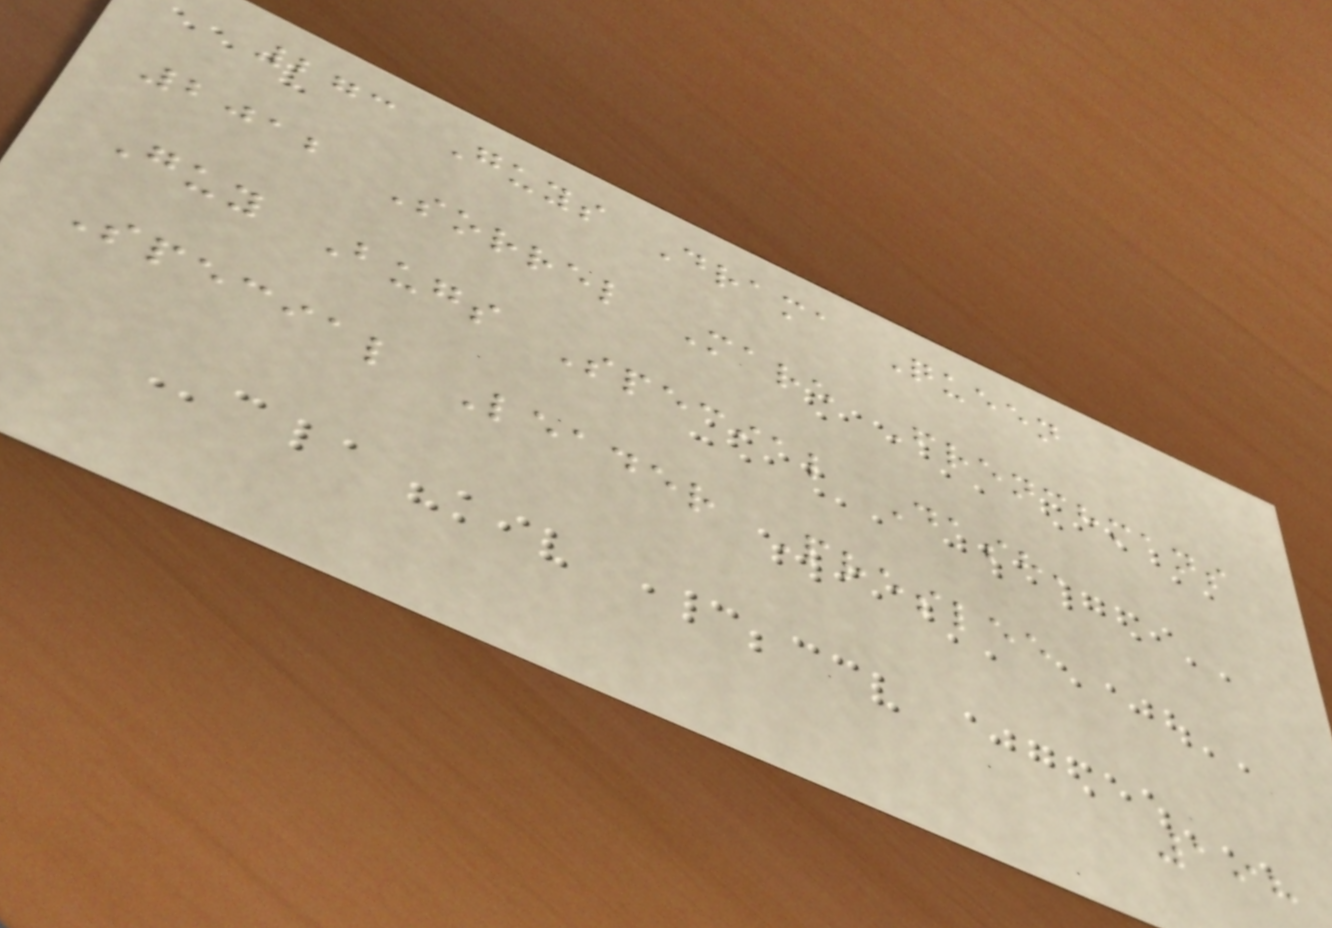273 Guys Drama Queen
2012 Sorrel Mare Frenchmans
Guy Bugs Special Dash,
Special Leader Preslee
198
